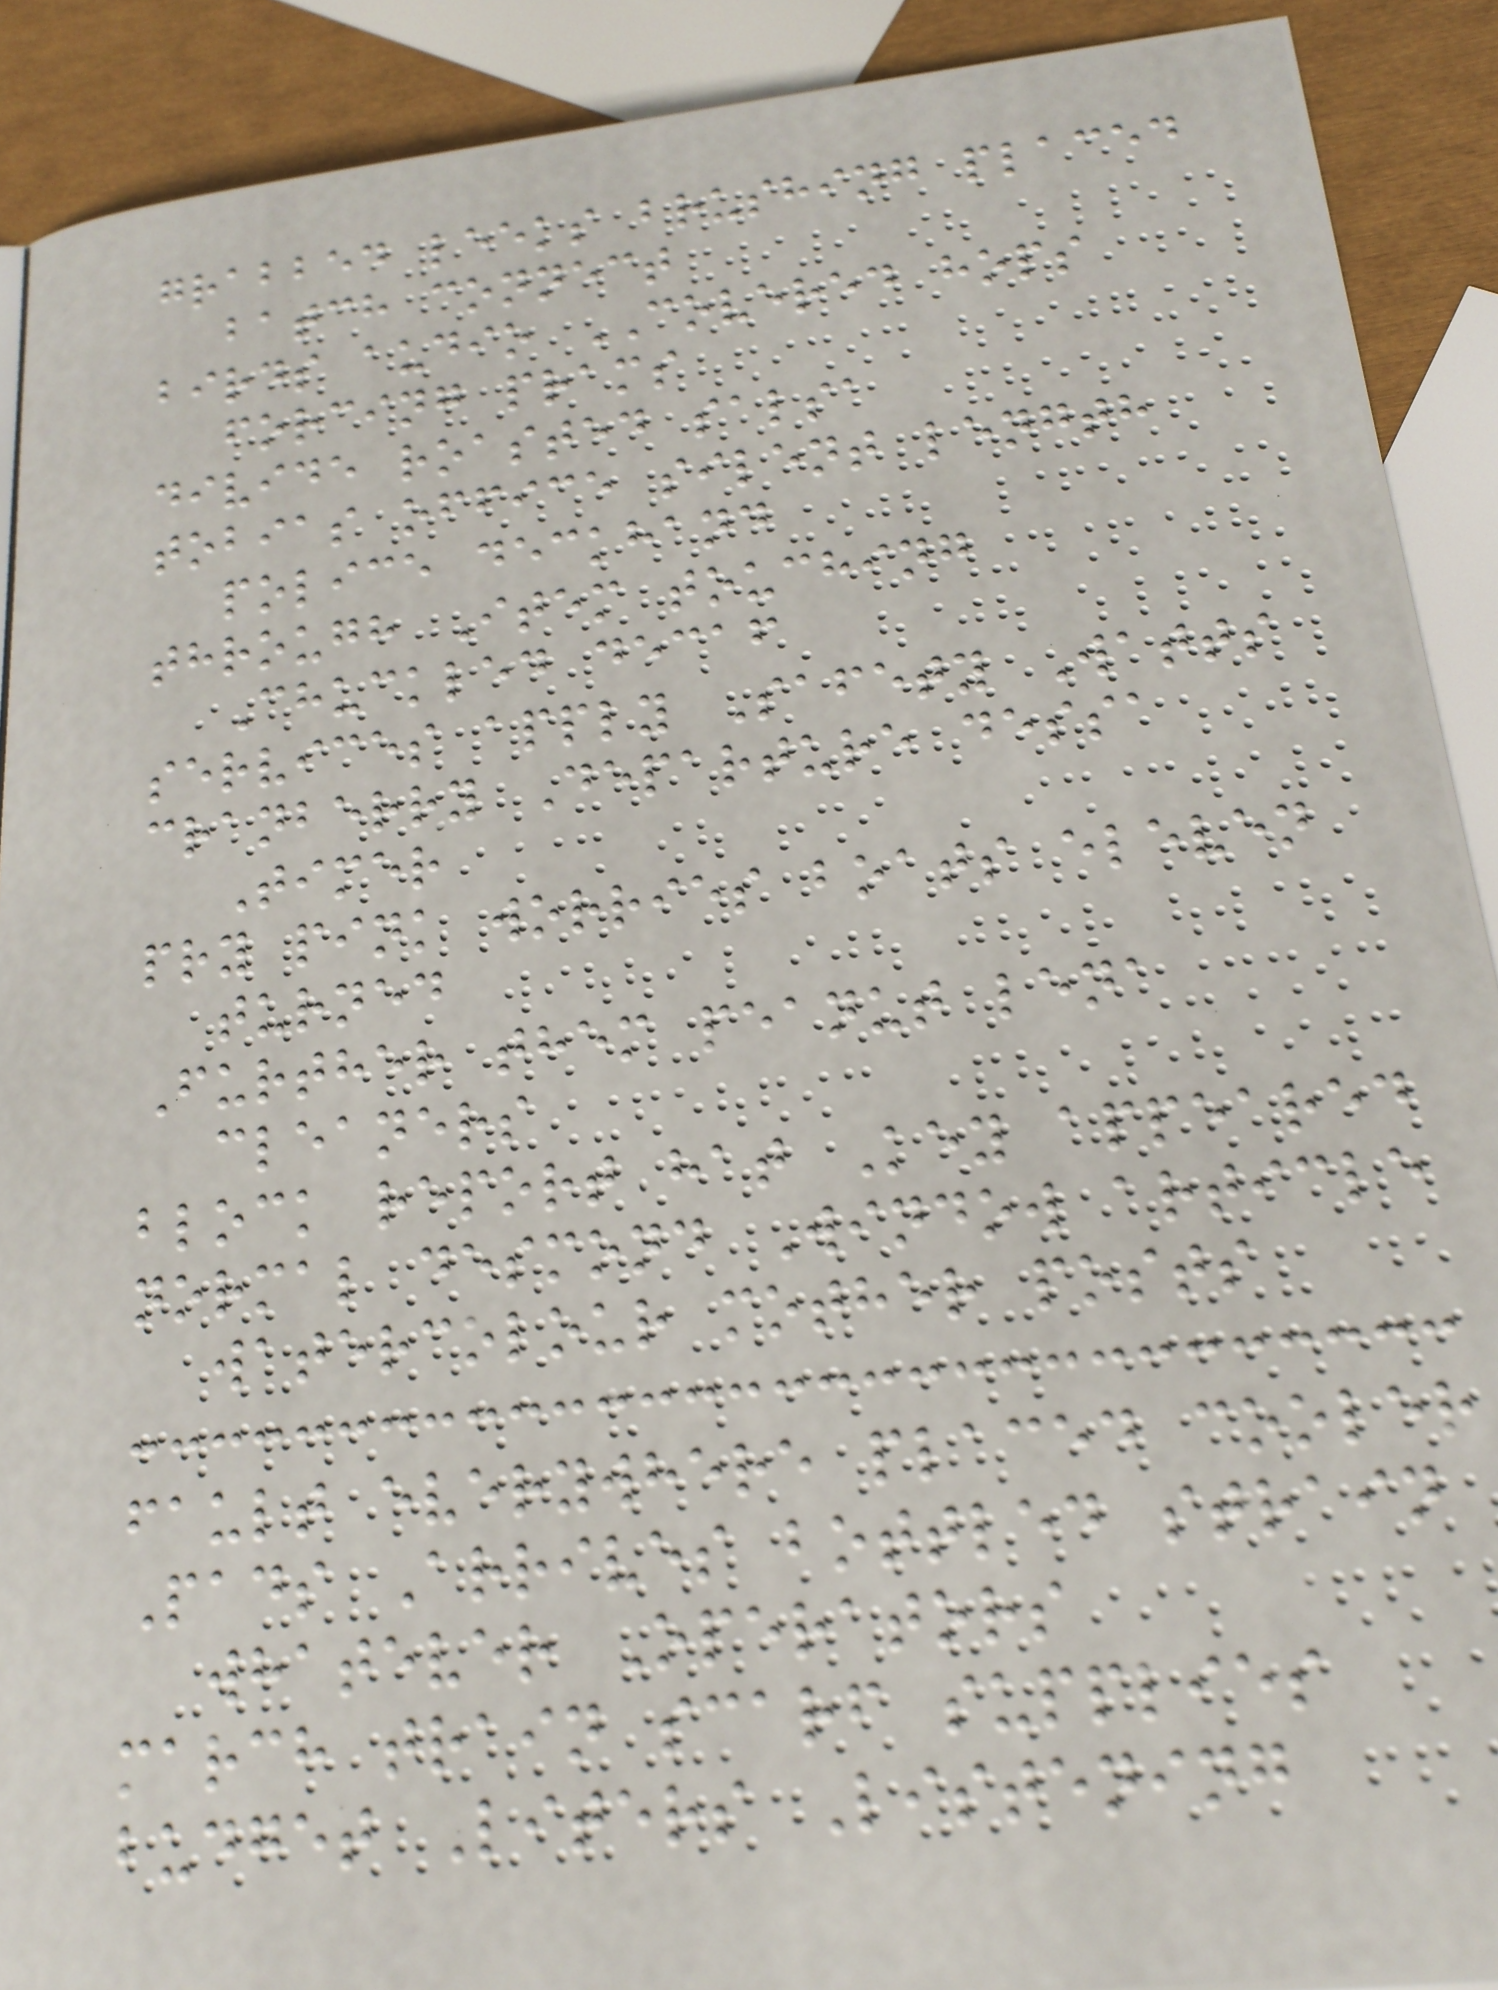grabbed leeks brushing placed
batch connect
birds audio COVERED hops
forcing prams
divide roasted salsa
tobias office silent length
police deckhand
through Item touching
Chuckled decaf
services apply Safety Watts
cranberry Departure dessa
Timer
pry pink worries boats eleven
turned
Further them peanut lena
cleaners
block report hat Key appeared
normal desmond Window article
watercolour mother posts
fault everywhere placed cooler
Pads Arrives bottled strain
whatever Operators
march train scarf supplies
budget Liters Listening
